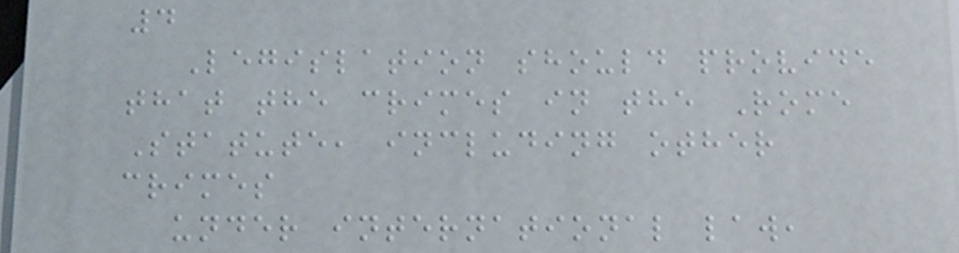4
Legislation should provide
that the crimes in the Rome
Statute, including other
crimes
under international law,
